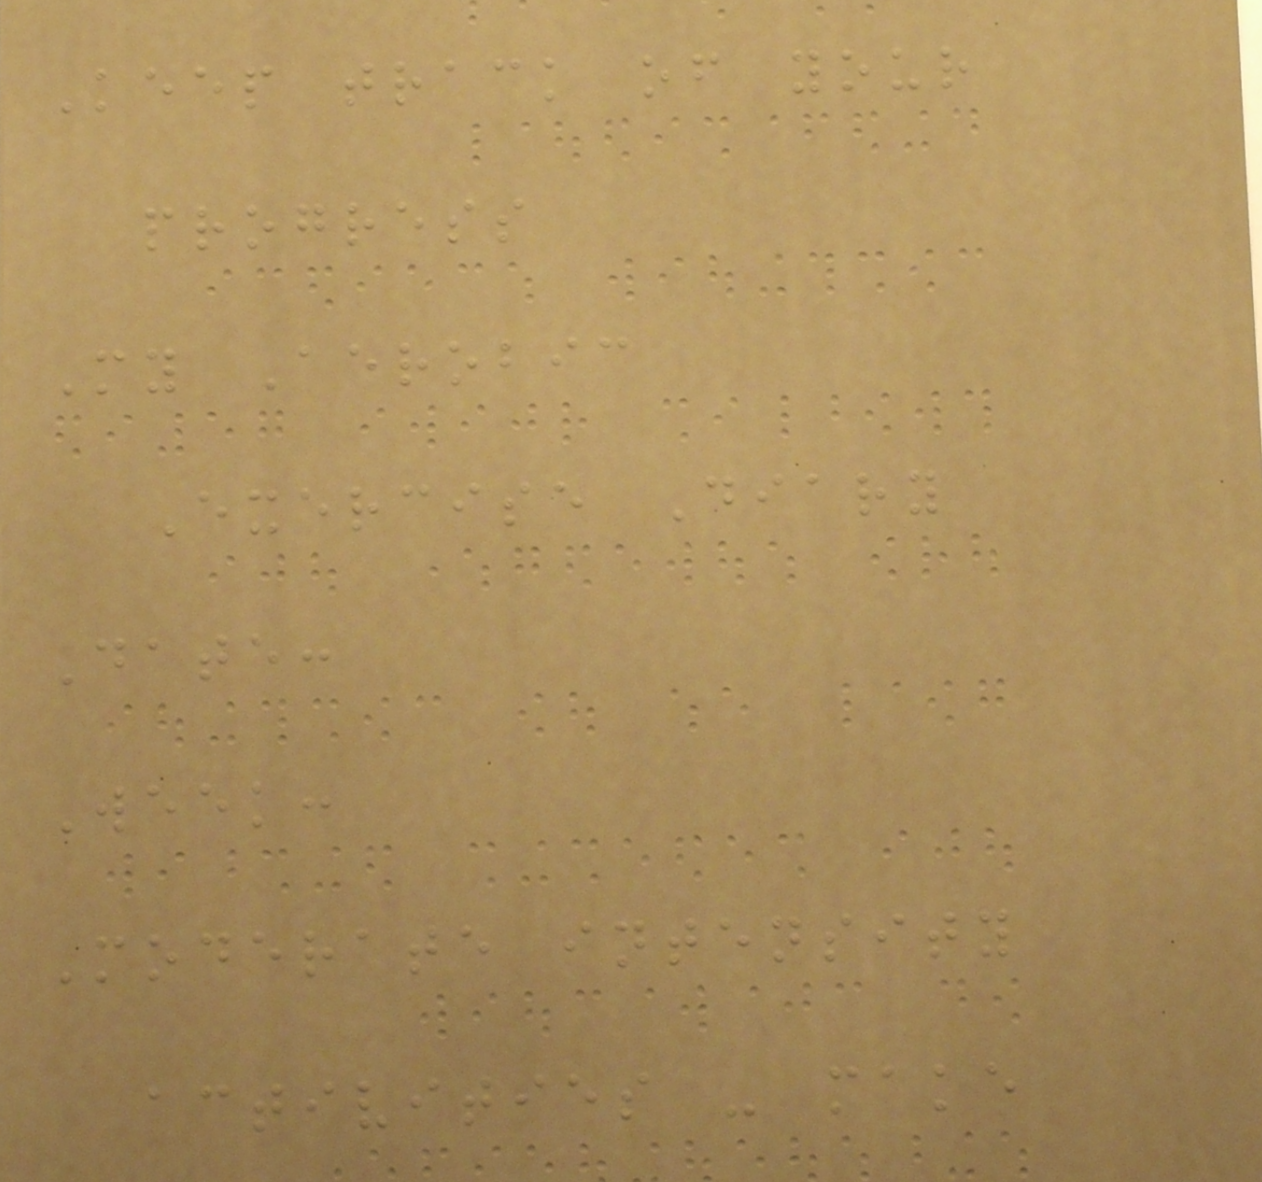Keep track of your
progress
My Aerobic
Exercise Diary
Date:
Week:
Moderate intensity
activities - make
